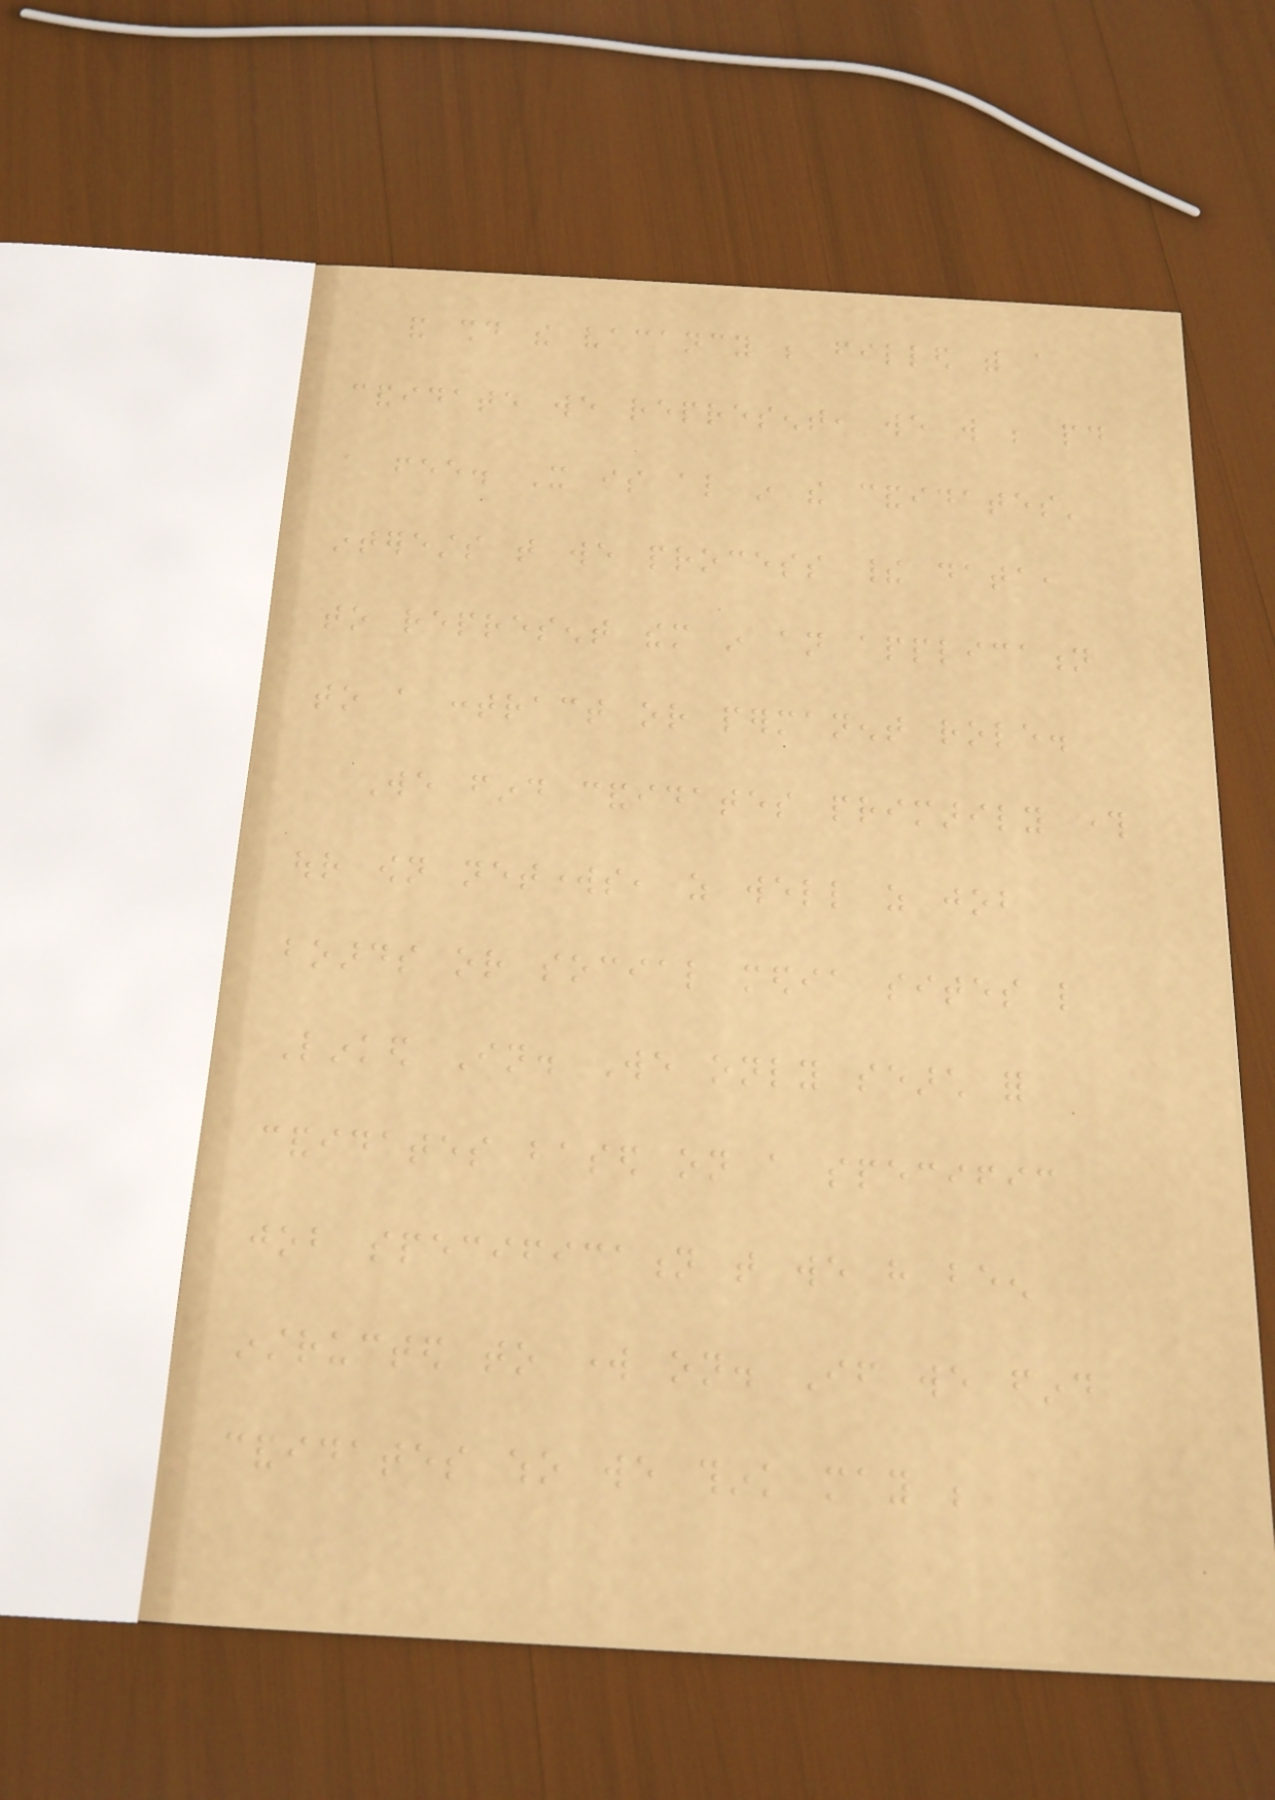and should the vacancy be filled with a
candidate we represent, we will be paid
a fee. It is also in the candidates'
interests that we process their data,
to represent them in an application
to a contract or permanent role.
We find candidates primarily through
our own networks, as well as job
boards or social media sites like
Linked In. We only search for
candidates based on a specific
job specification that we have been
instructed to work on. If we find
candidates who we think may be
